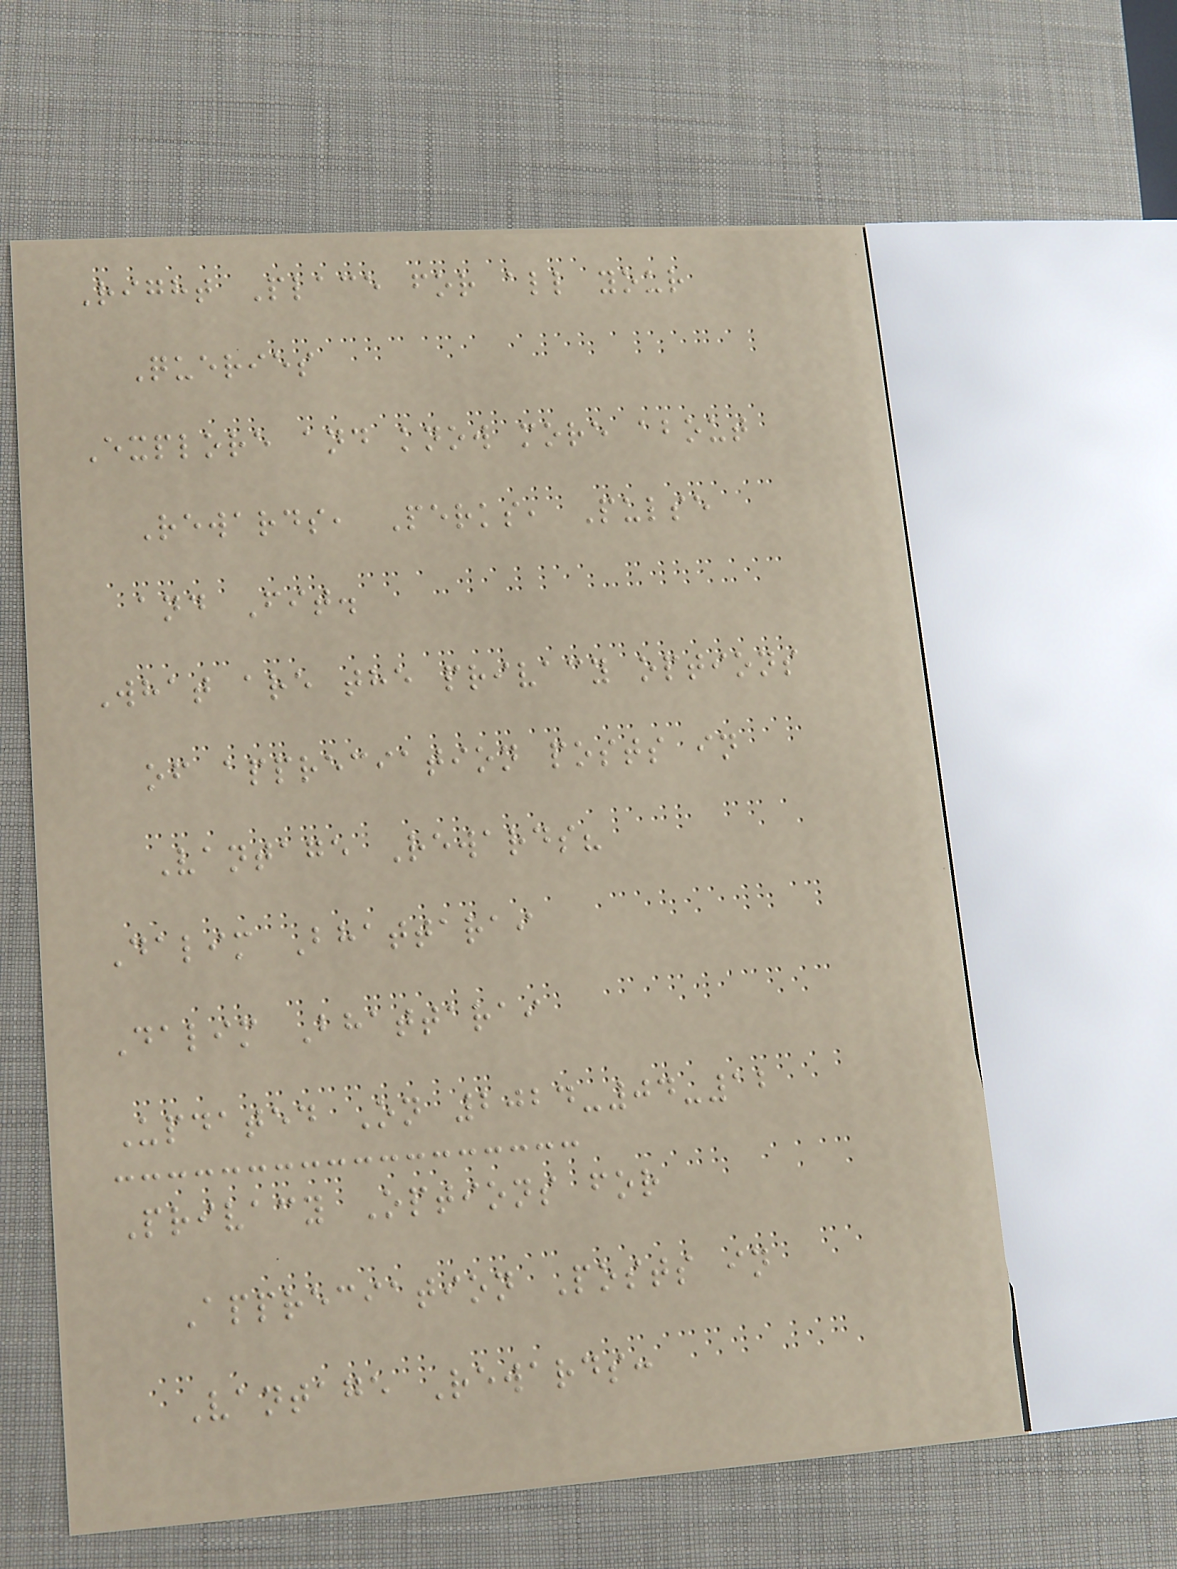Right Place for all your
Queries
Explore and know more about
Rewards, Perks, Pulse
and Fit.
What are the privacy options
of appreciation posts in
Vantage Rewards?
Dalim Bhattarai
Dalim Bhattarai
Updated On 2024-04-12
Privacy Options for
Appreciation Posts in
Vantage Rewards:
